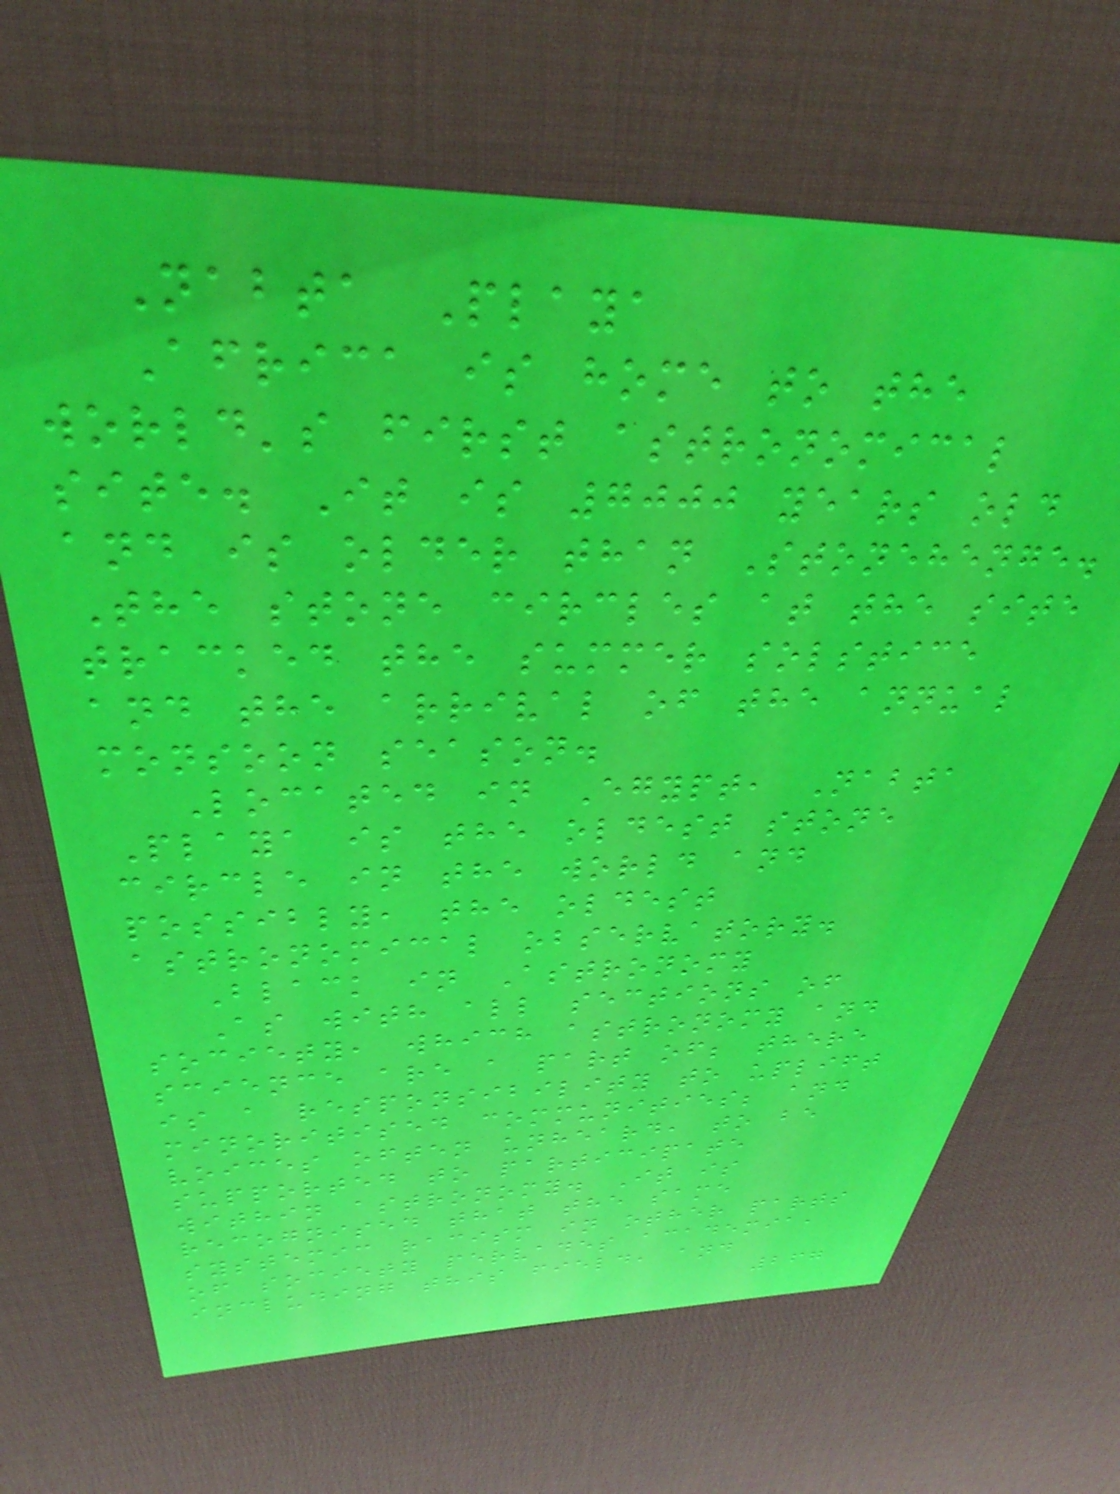Nabta Playa
Africa is home to the
world's first astronomical
site. It is 7000 years old
and is older than Stonehenge.
The stone circles at the site
tracked the summer solstice
and the arrival of the annual
monsoon season.
Located in Egypt, Nabta
Playa is the oldest stone
circle in the world and
possibly, the oldest
astronomical observatory.
Black in Astronomy
As with all sections of
society, which astronomy and
science are a part of; there
is a responsibility to uplift
minoritised communities; and
voices often unheard, to be
supported to participate
within astronomy. It is
recognised that the same
systemic racism in other parts
of society pervades academia,
including this field, and
267
